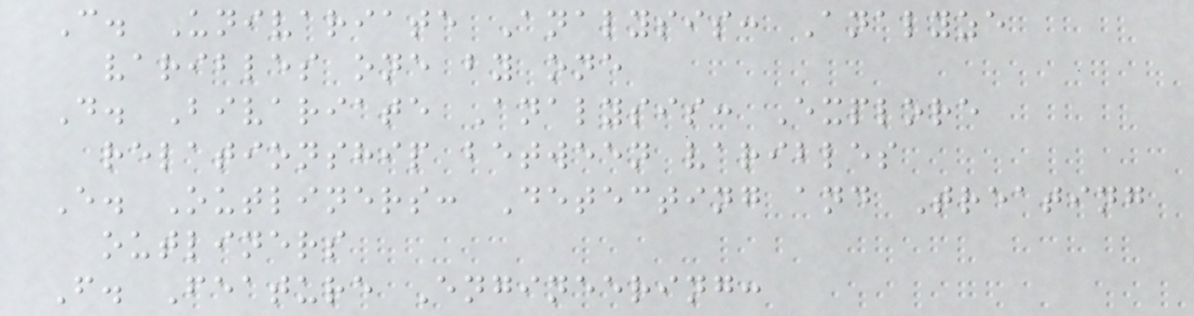C. Univariate Analysis: Analyze
varibles one by one
D. Bivariate Analysis: Explore
relationship between varibles
E. Outliners: Detecting and Treating
outliners
F. Feature Engineering:
